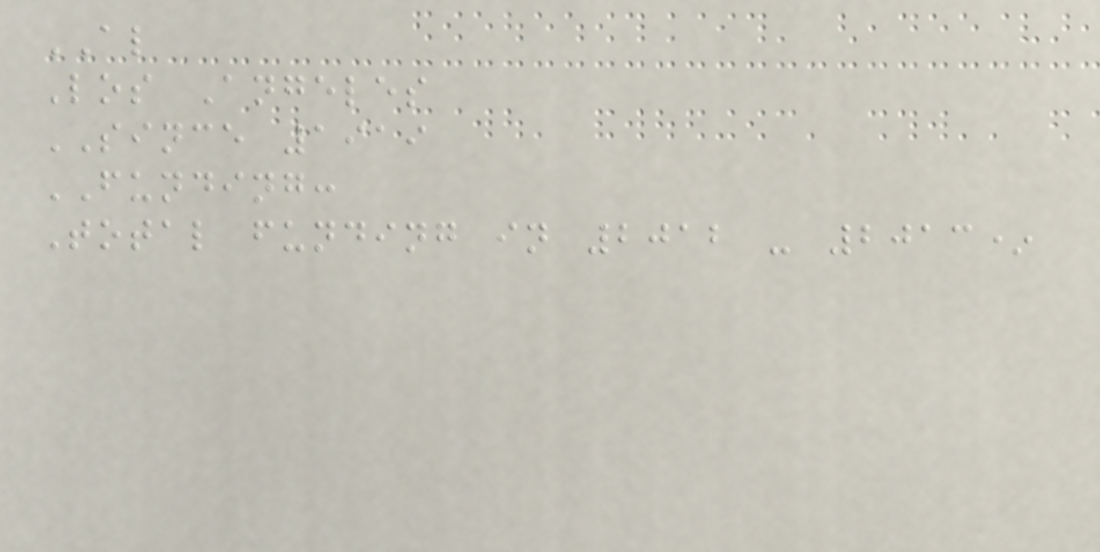AL
Los Angeles
SINCE 1919
FUNDING:
Total funding in 2012 - 2013*
